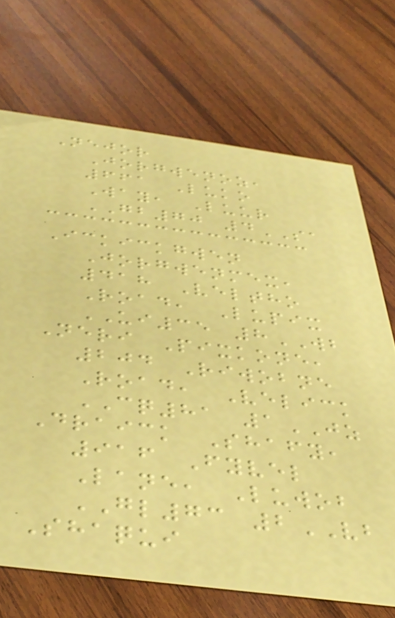Nejor
Jorgwenoz,
661 Luko
Way, Luur
GB70 4SA
Ickickgwen
Jorgwenmex,
418 Veltho
Road, Lupix
UI35 8WB
Neri Pixkone,
204 Riwobne
Road, Velick
CQ81 1JZ
Draick Shafy,
916 Fyvel
Lane, Luwob
GL73 2VB
Shaqui
